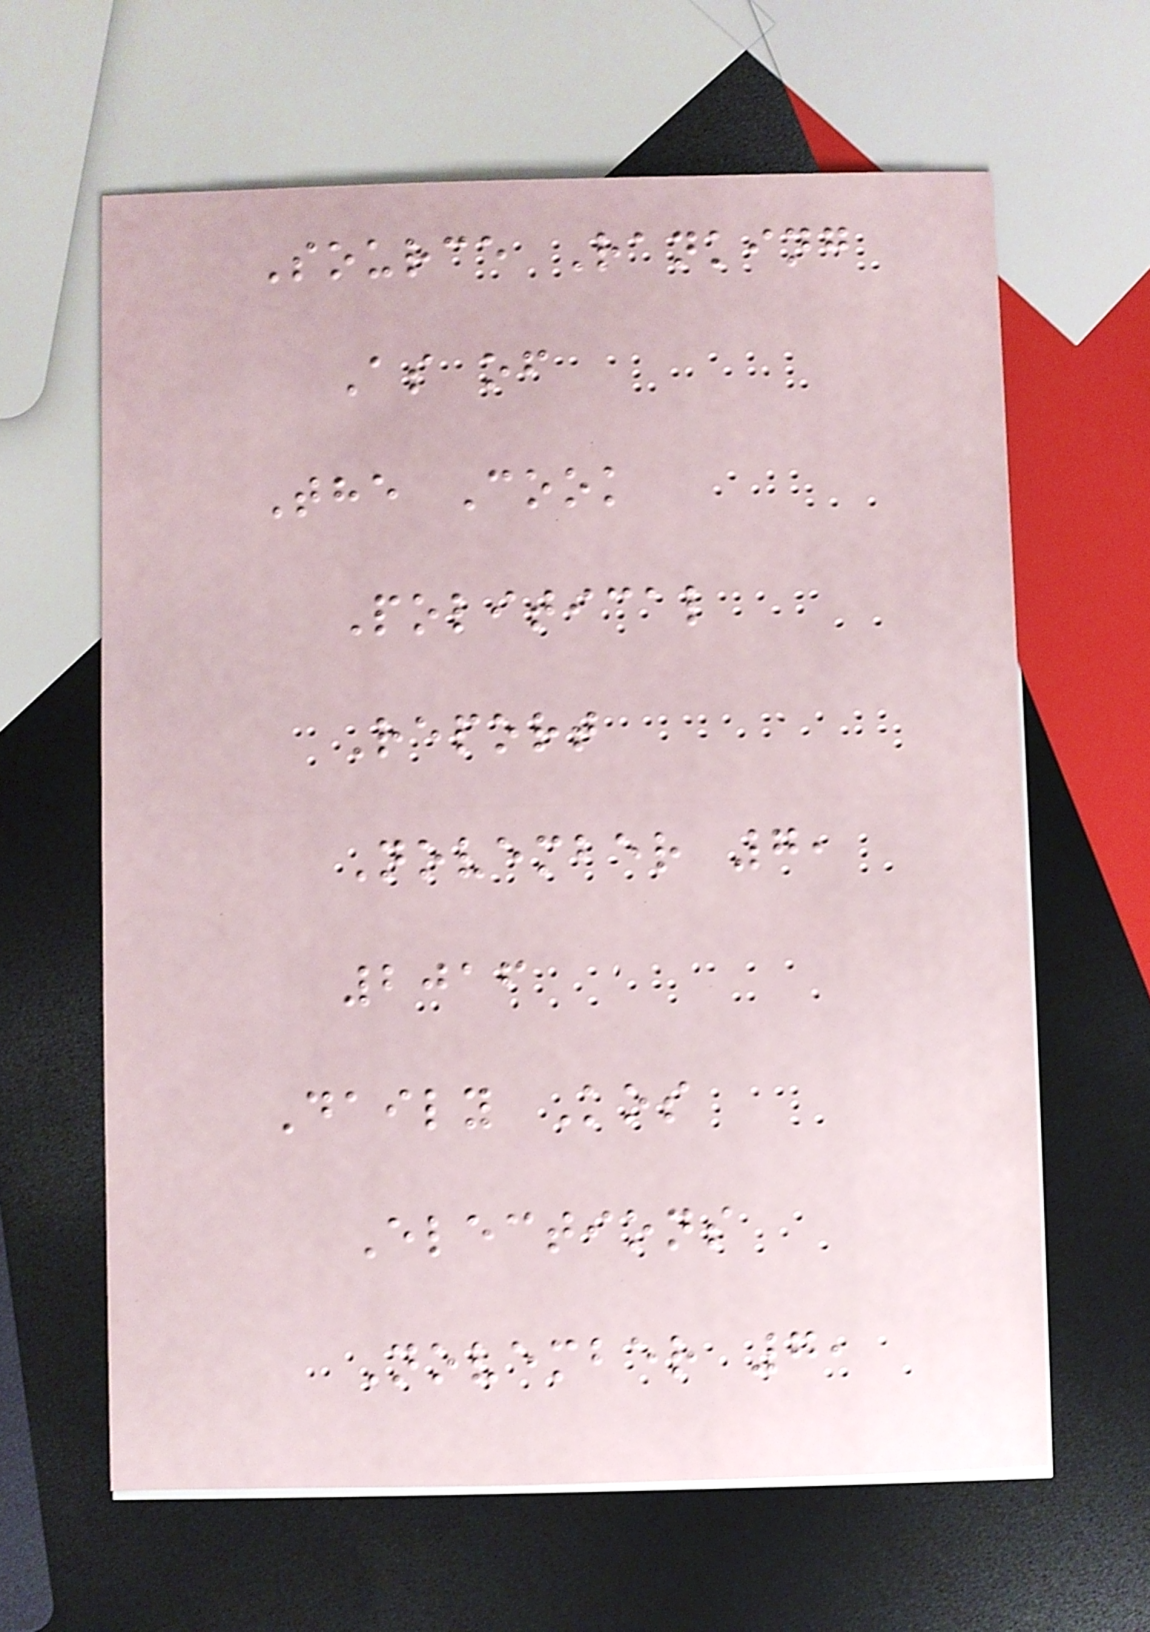Source Ranking
As of
The Cook
Political
Report
November 7,
2016
Daily Kos
Elections
November 7,
